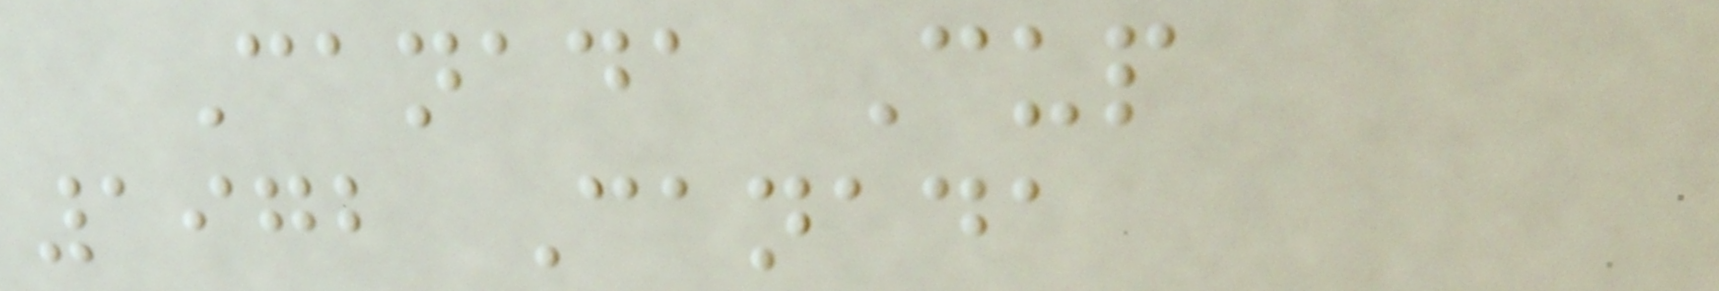Canada Cup
1972 Canada
